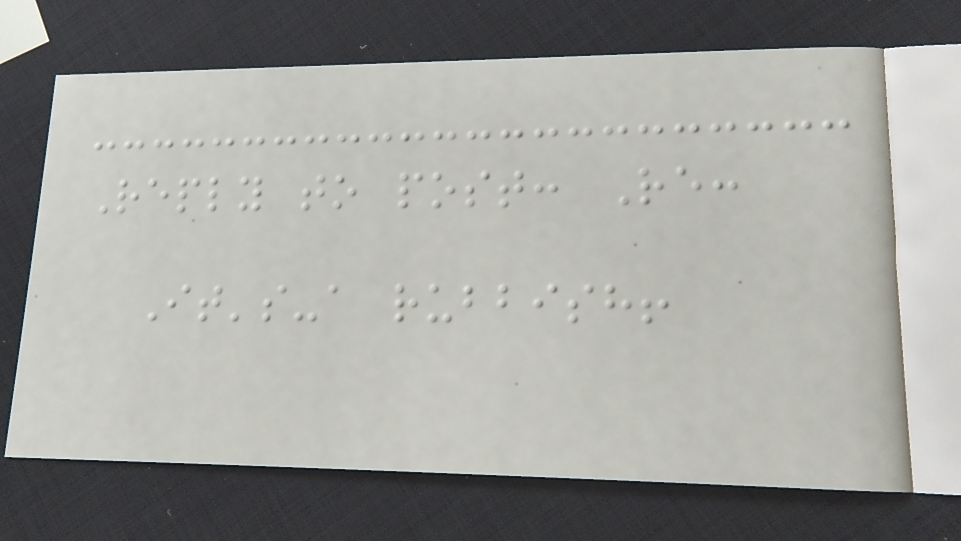Reply to post: Re:
It's-a rubbish!
